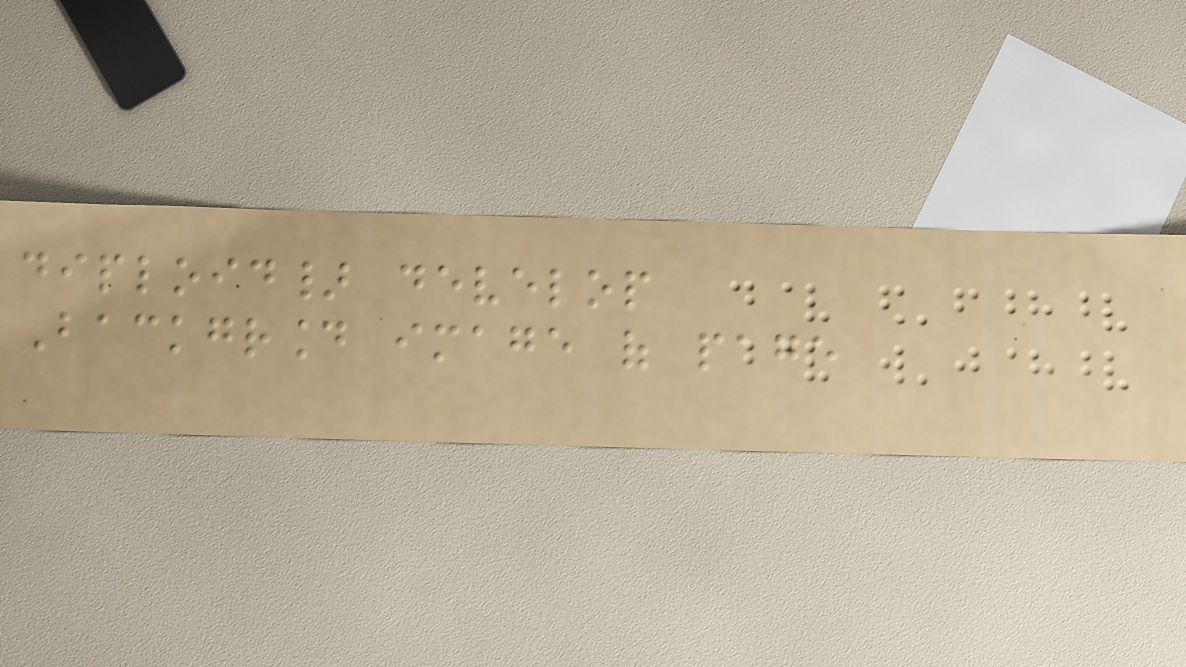diploid} develop
Background image of page
